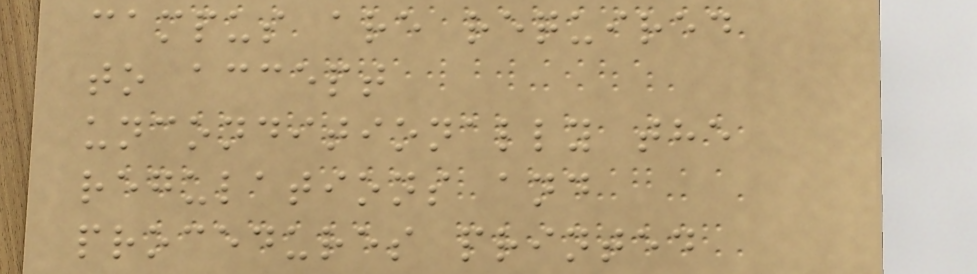campus are required
to accept
unconditionally the
regulations and
procedures printed
